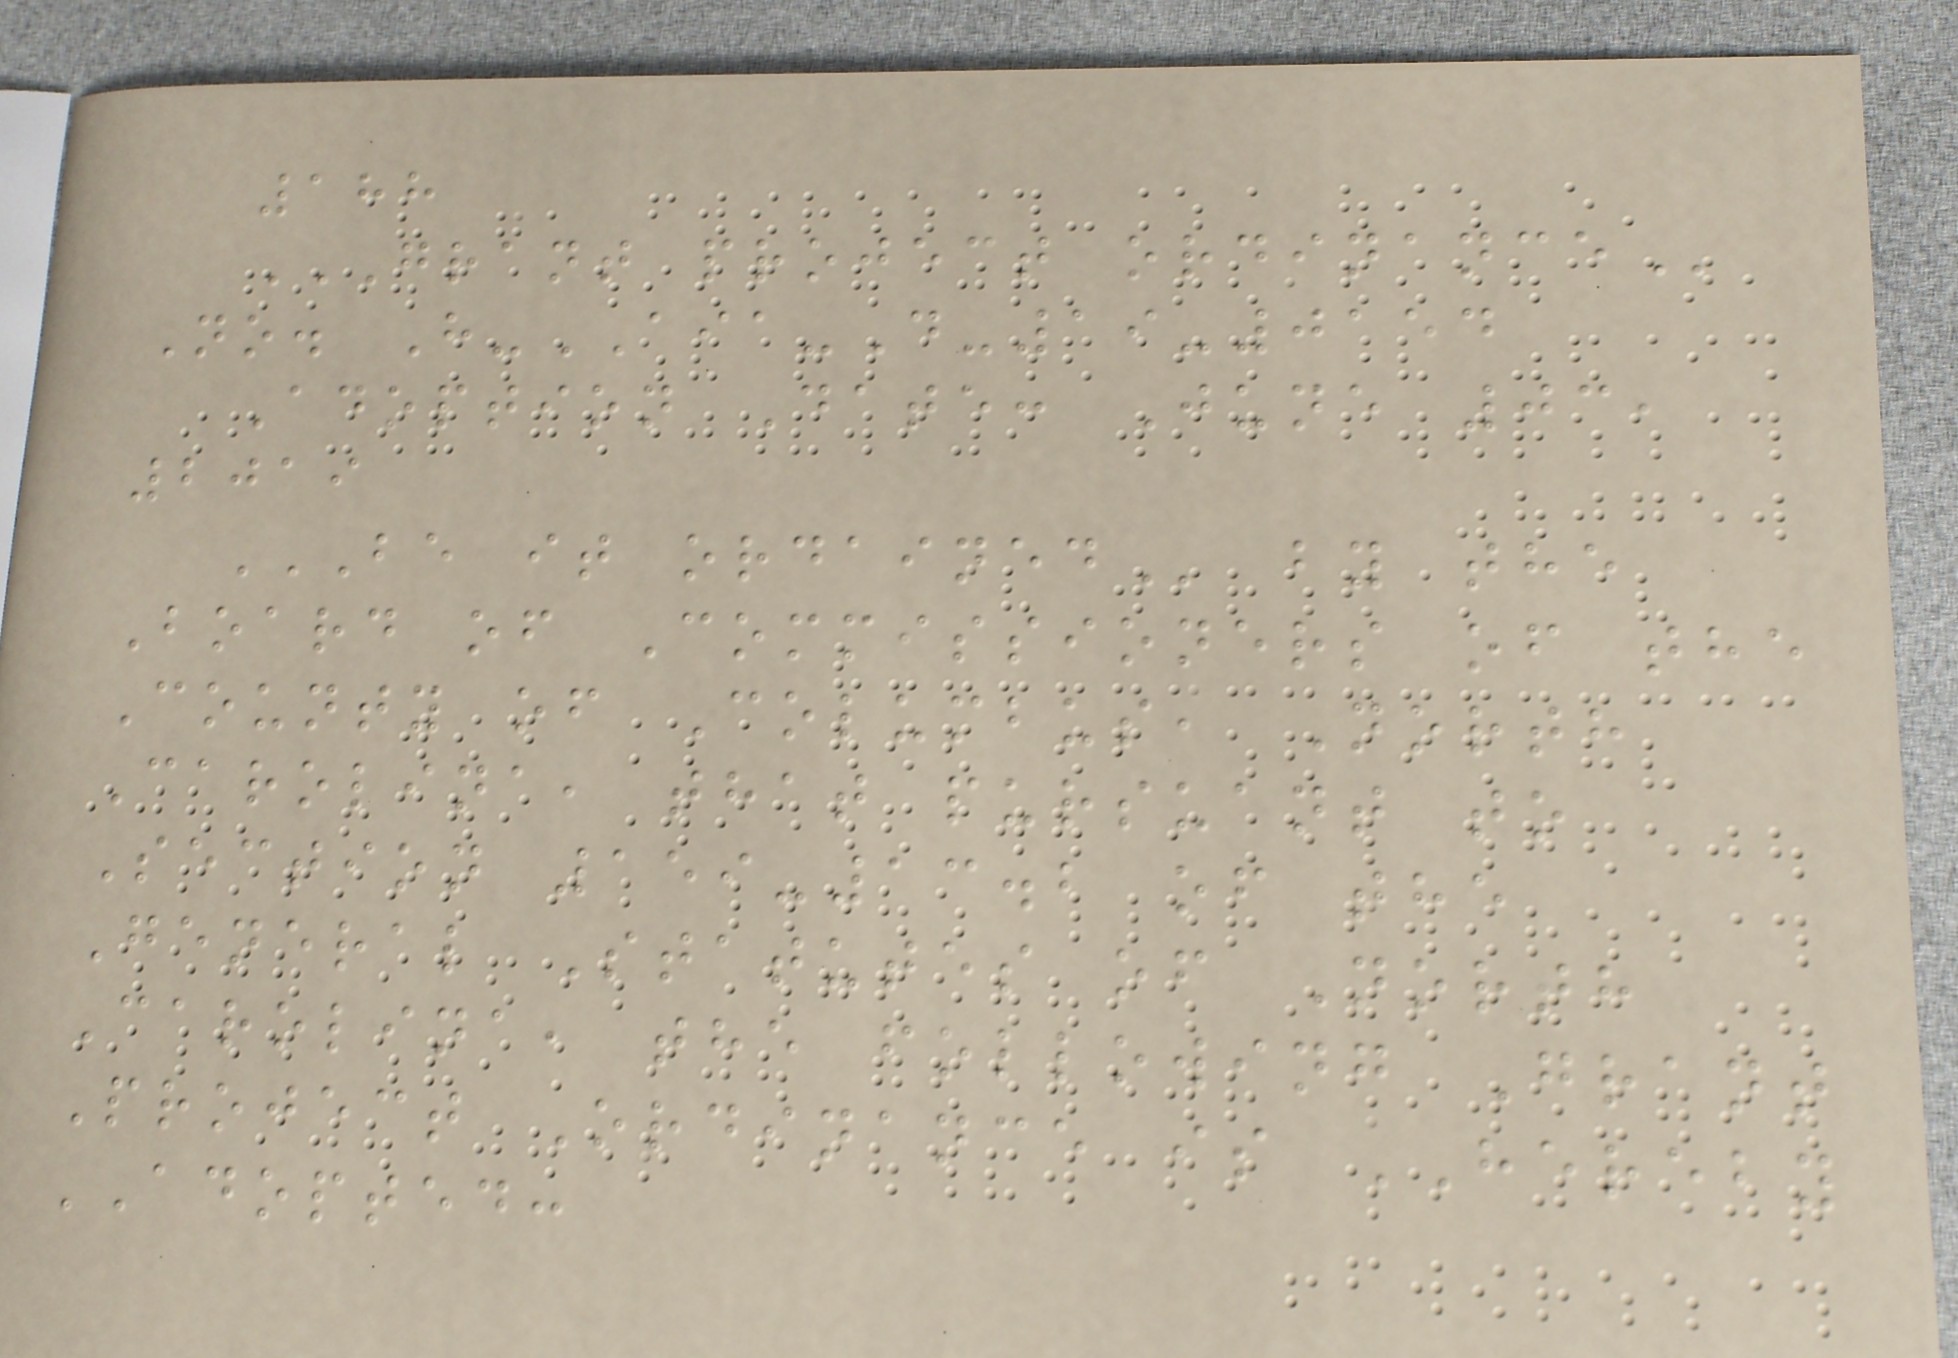188
GRANT PROJECT ORDINANCE
No. H-AIA-D-19-0154
Adoption Date: June 03,
2019
BE IT ORDAINED by the
Board of Commissioners of the
County of Columbus, North
Carolina, that pursuant to
Section 159-13.2 of the
General Statutes of North
Carolina, the following Grant
Project Ordinance is HEREBY
ADOPTED:
